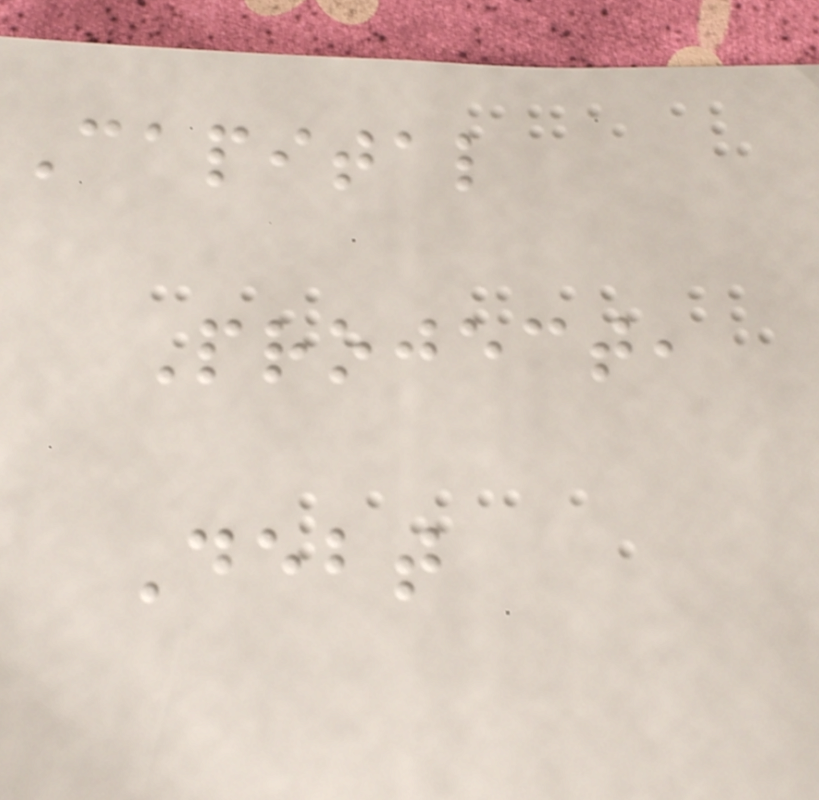Capital
Project,
Debt
